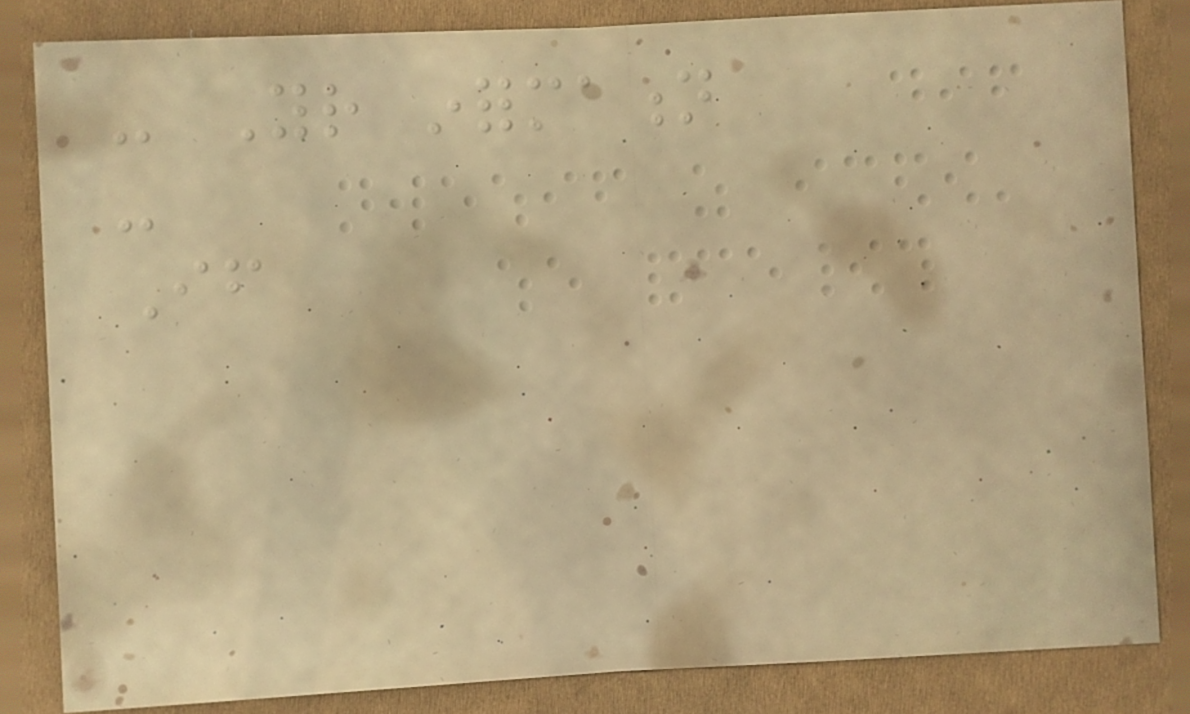- Your information
-
If
